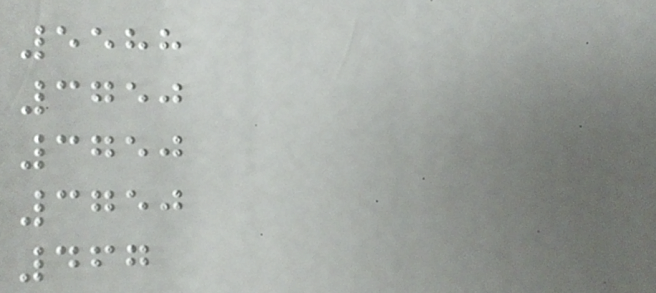5588
3750
3750
3750
467
